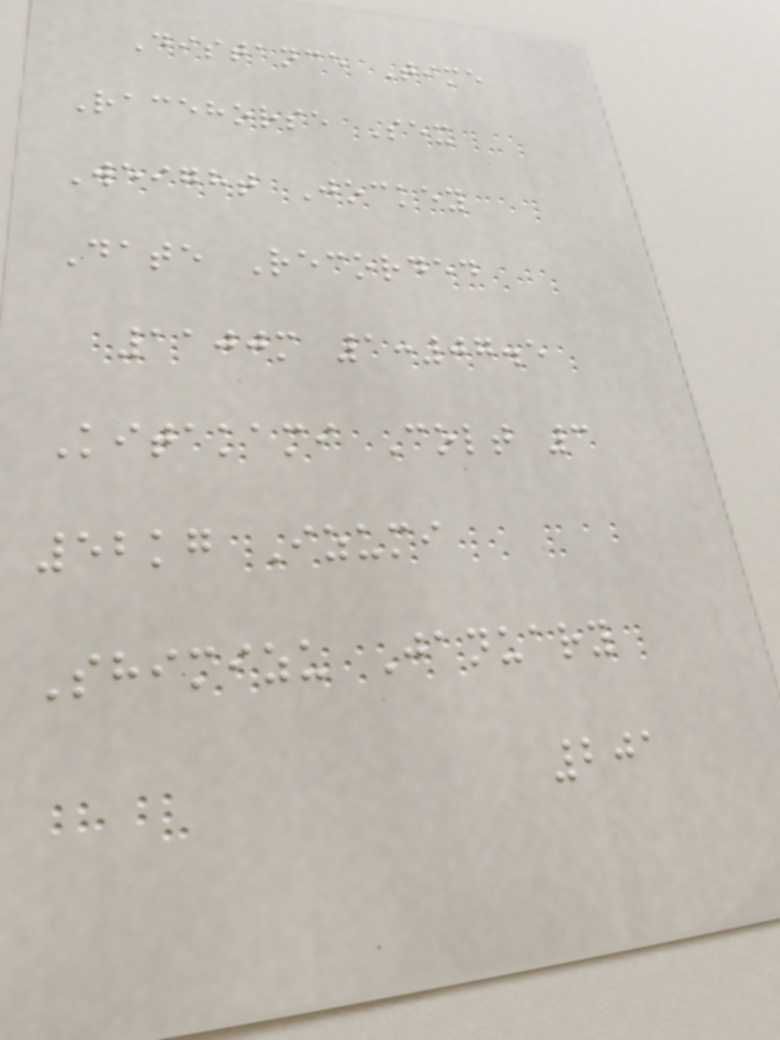Distance Time
Racehorse Sex
Weight Jockey
Date Recorded
1100m 1:07.5
Kitakami Colt 3
52kg Izumi
Shimizu January
201
